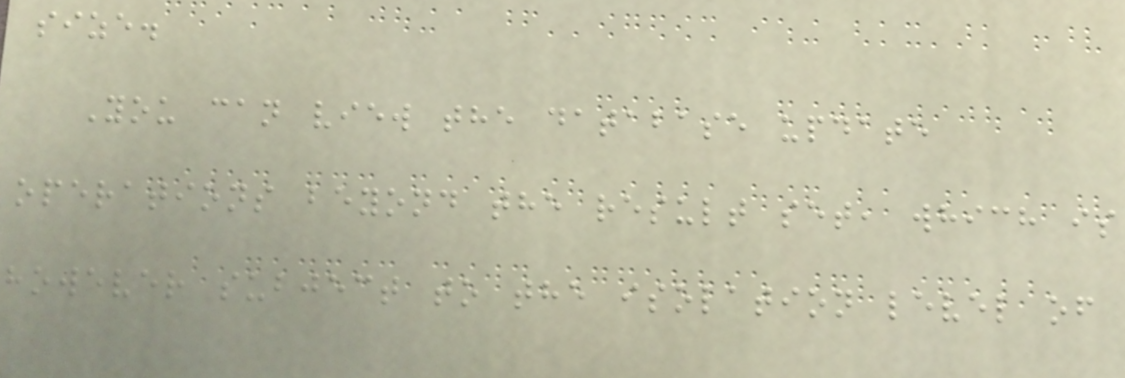size.
You can view the database update
operations beyond the result set, which is
however subject to the isolation level of
